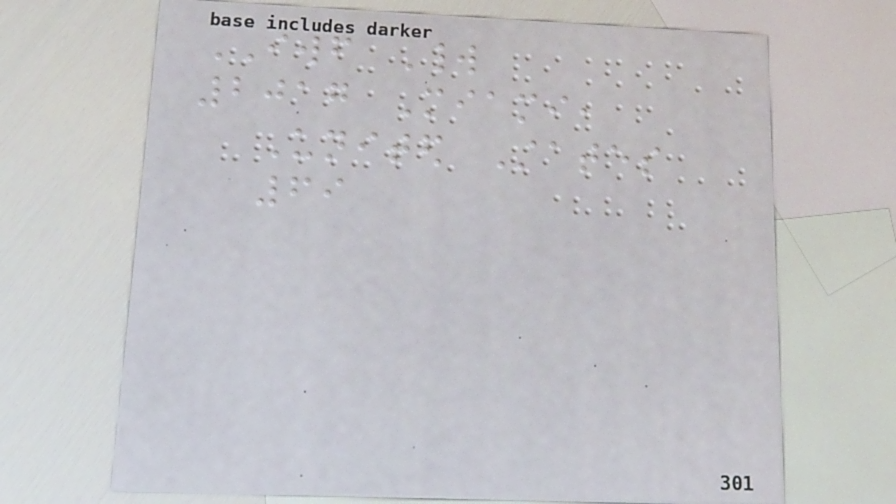IWF World
2017 Miami,
United States
69
